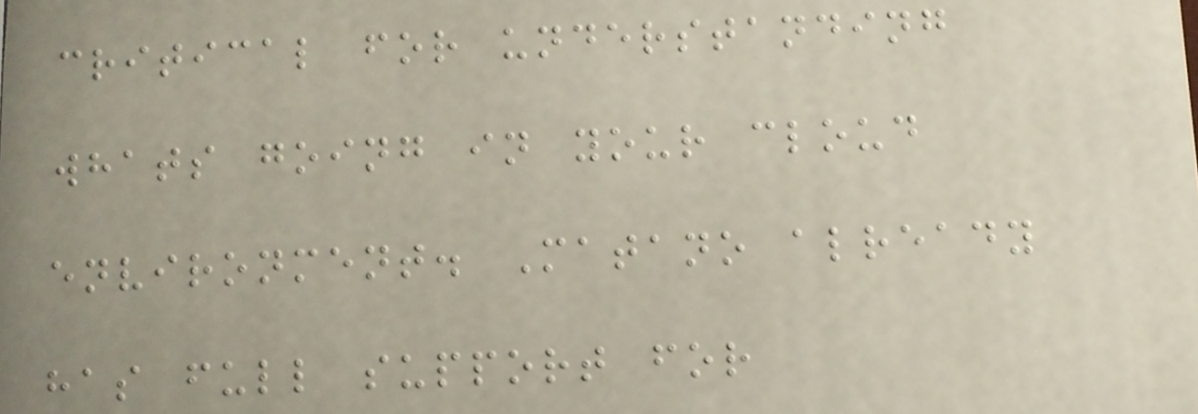critical for understanding
whats going in your cloud
environment. Matano already
has full support for
